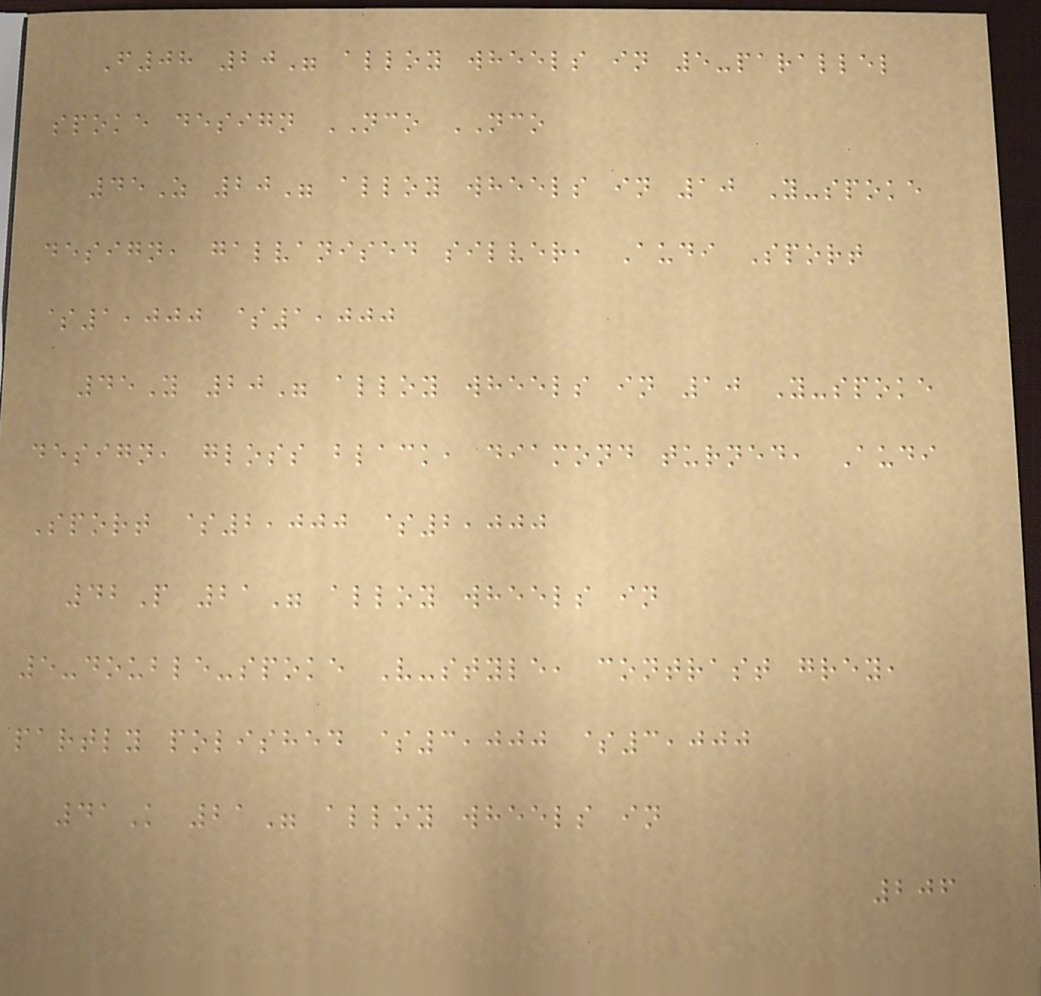F08 20" alloy wheels in 5-parallel
spoke design NCO NCO
45Z 20" alloy wheels in 10 Y-spoke
design, galvanised silver, Audi Sport
$1,000 $1,000
45Y 20" alloy wheels in 10 Y-spoke
design, gloss black, diamond turned, Audi
Sport $2,000 $2,000
42P 21" alloy wheels in
5-double-spoke V-style, contrast grey,
partly polished $3,000 $3,000
41K 21" alloy wheels in
206
